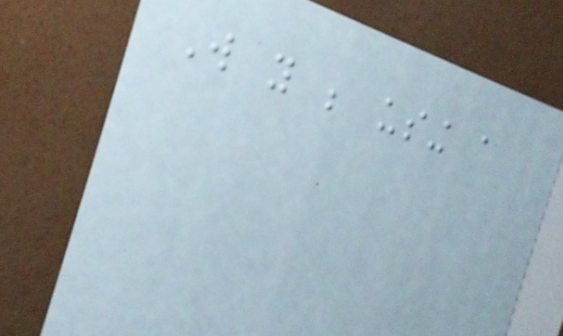Will you be using a
